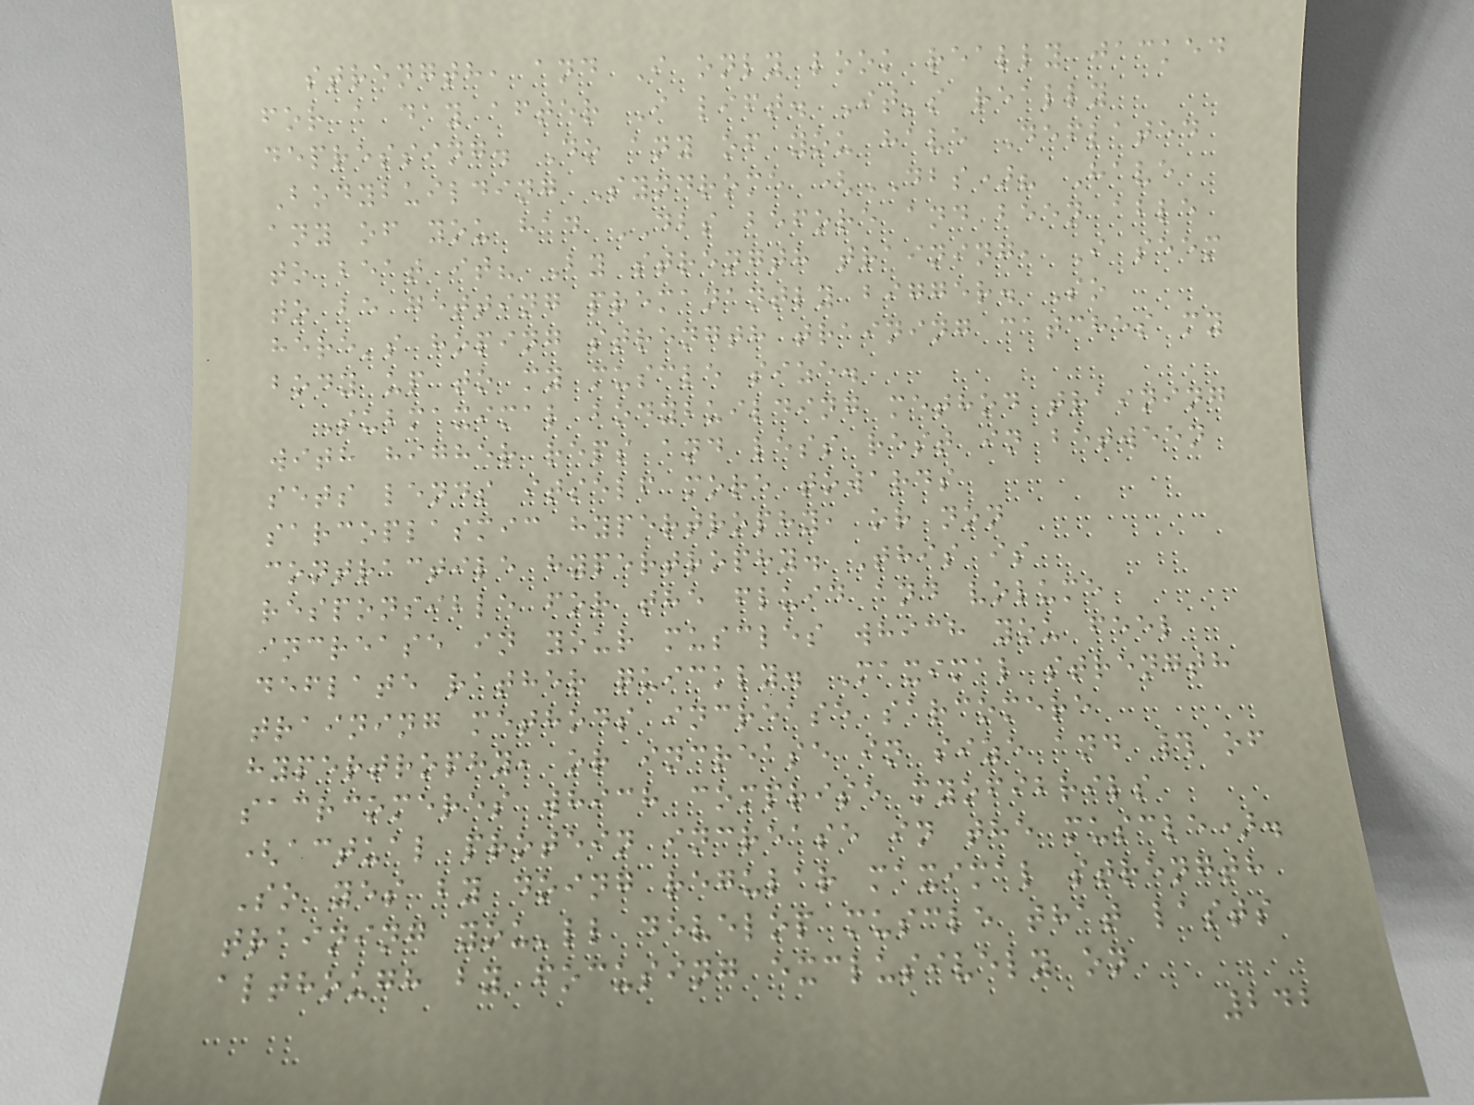strength, and I only look really jacked
for a day after I lift. It's really
depressing. Do any of you have Deflated
Bodybuilding Syndrome (DBS)? Have
any of you had DBS before and been able
to beat it? By strength training, I seem
to be getting premanantly bigger. So
here's hoping strength training catches my
body up to my muscle size.
Submaximal bodybuilding method training
with higher reps and less rest in between
sets lends itself more towards
sarcoplasmic hypertrophy, or non
contractile hypertrophy. This is
responsible for the fluid and volume
increase in your muscles which you feel
deflate rather quickly. Maximal strength
training methods increase sarcomere
hypertrophy, or increase in size and # of
sacrcomeres which comprise myofibrils
(actual protein increase in the muscle).
So yes by doing regular maximal strength
training you'll develop muscle that lasts
although by focusing exclusively on
242
